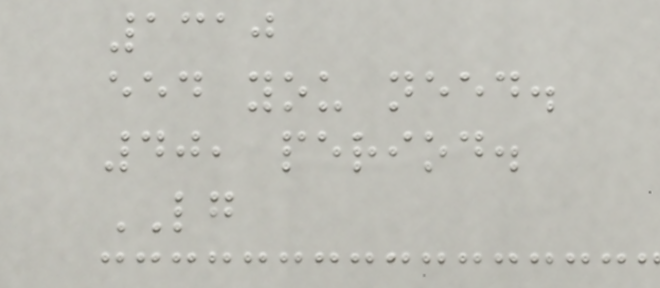1310
eed you need.
40, period.
LG
